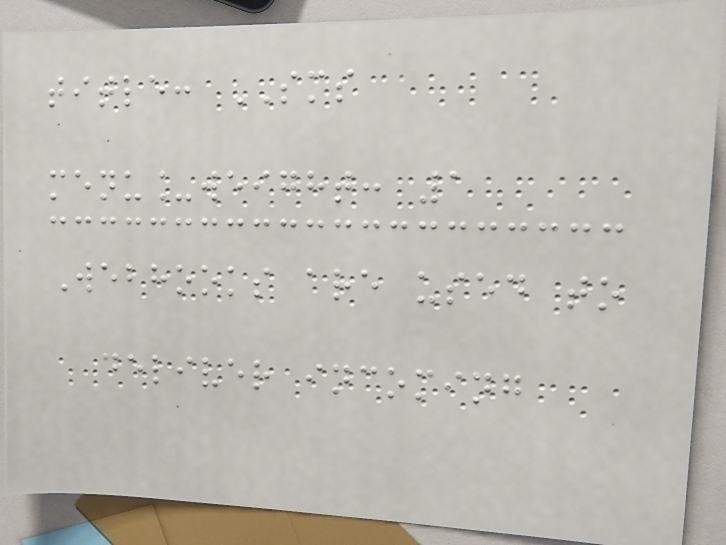title: SMS
menu_weight: 1
Webhooks are used to
deliver incoming
